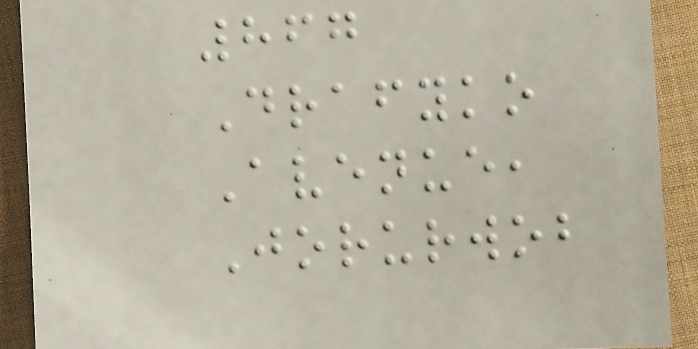867
Drafyko
Avenue,
Jorurwob
